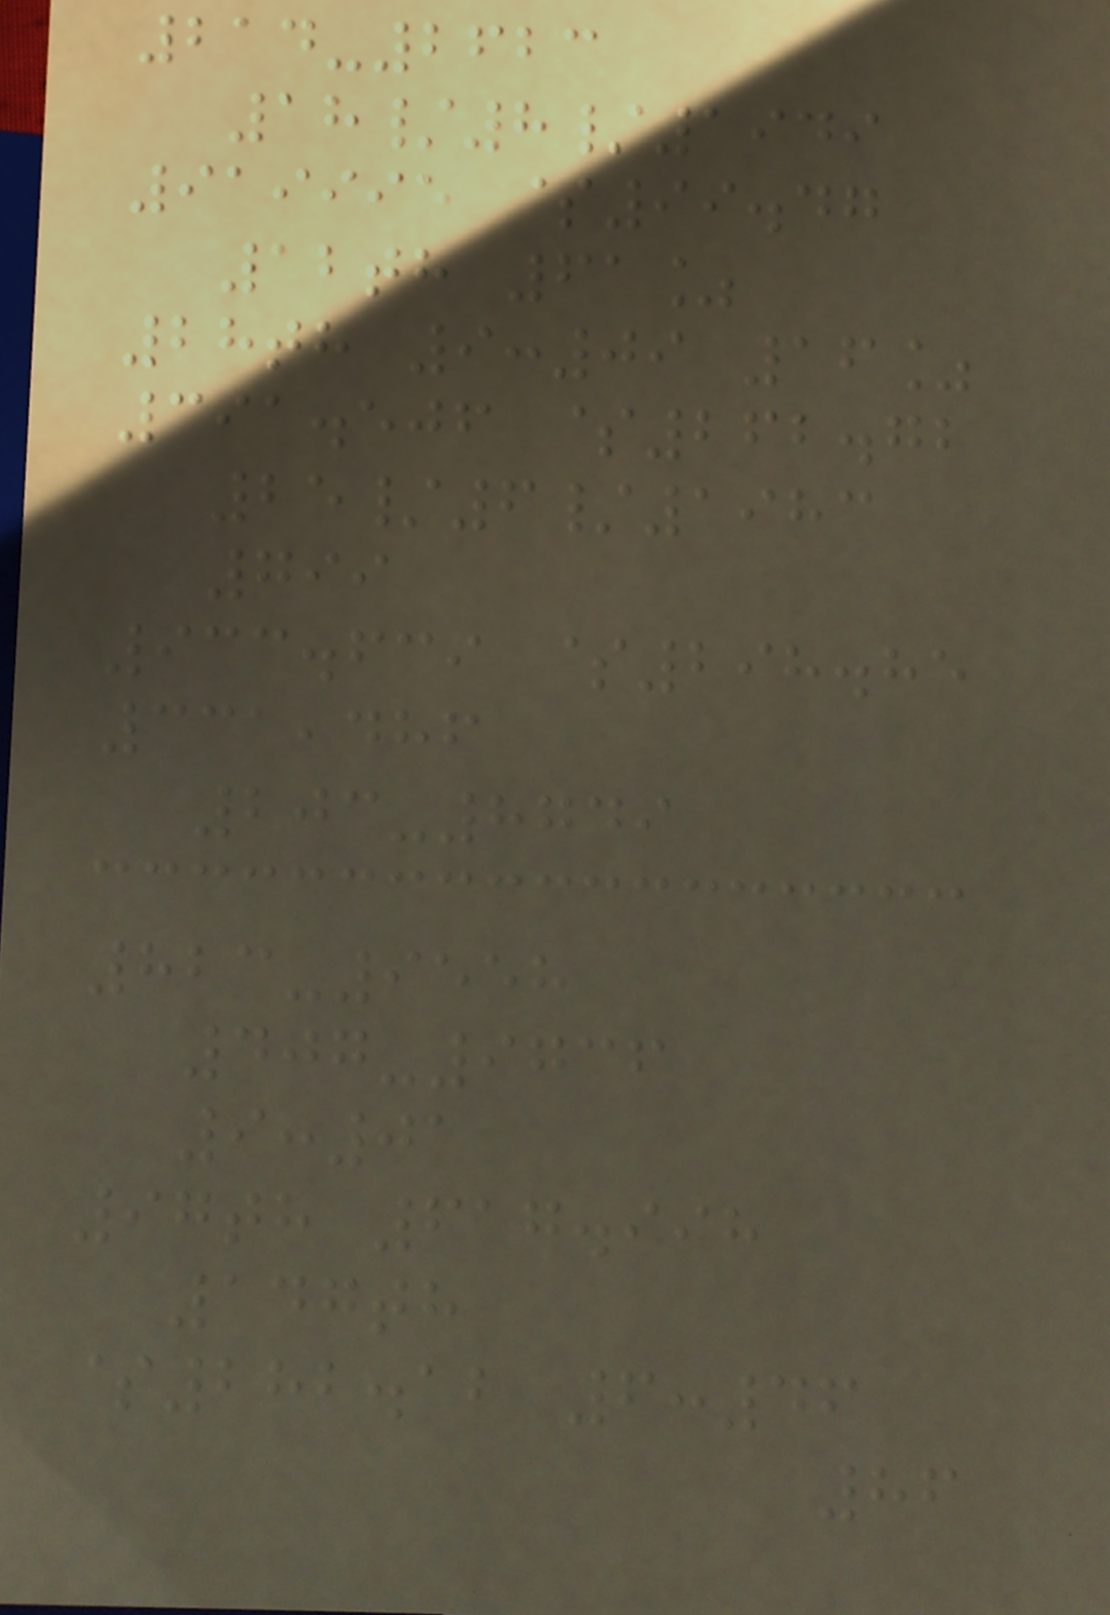214-2623
18/8/1949
919995 $99.47
12th 61%
28th 9:09 16%
391.506 $262.72
25/6/1983
799
933.639 $298.85
331,486
203-8749
823-9558
407-9736
9:01
97th 617.998
147th
$282.12 6:46
86
